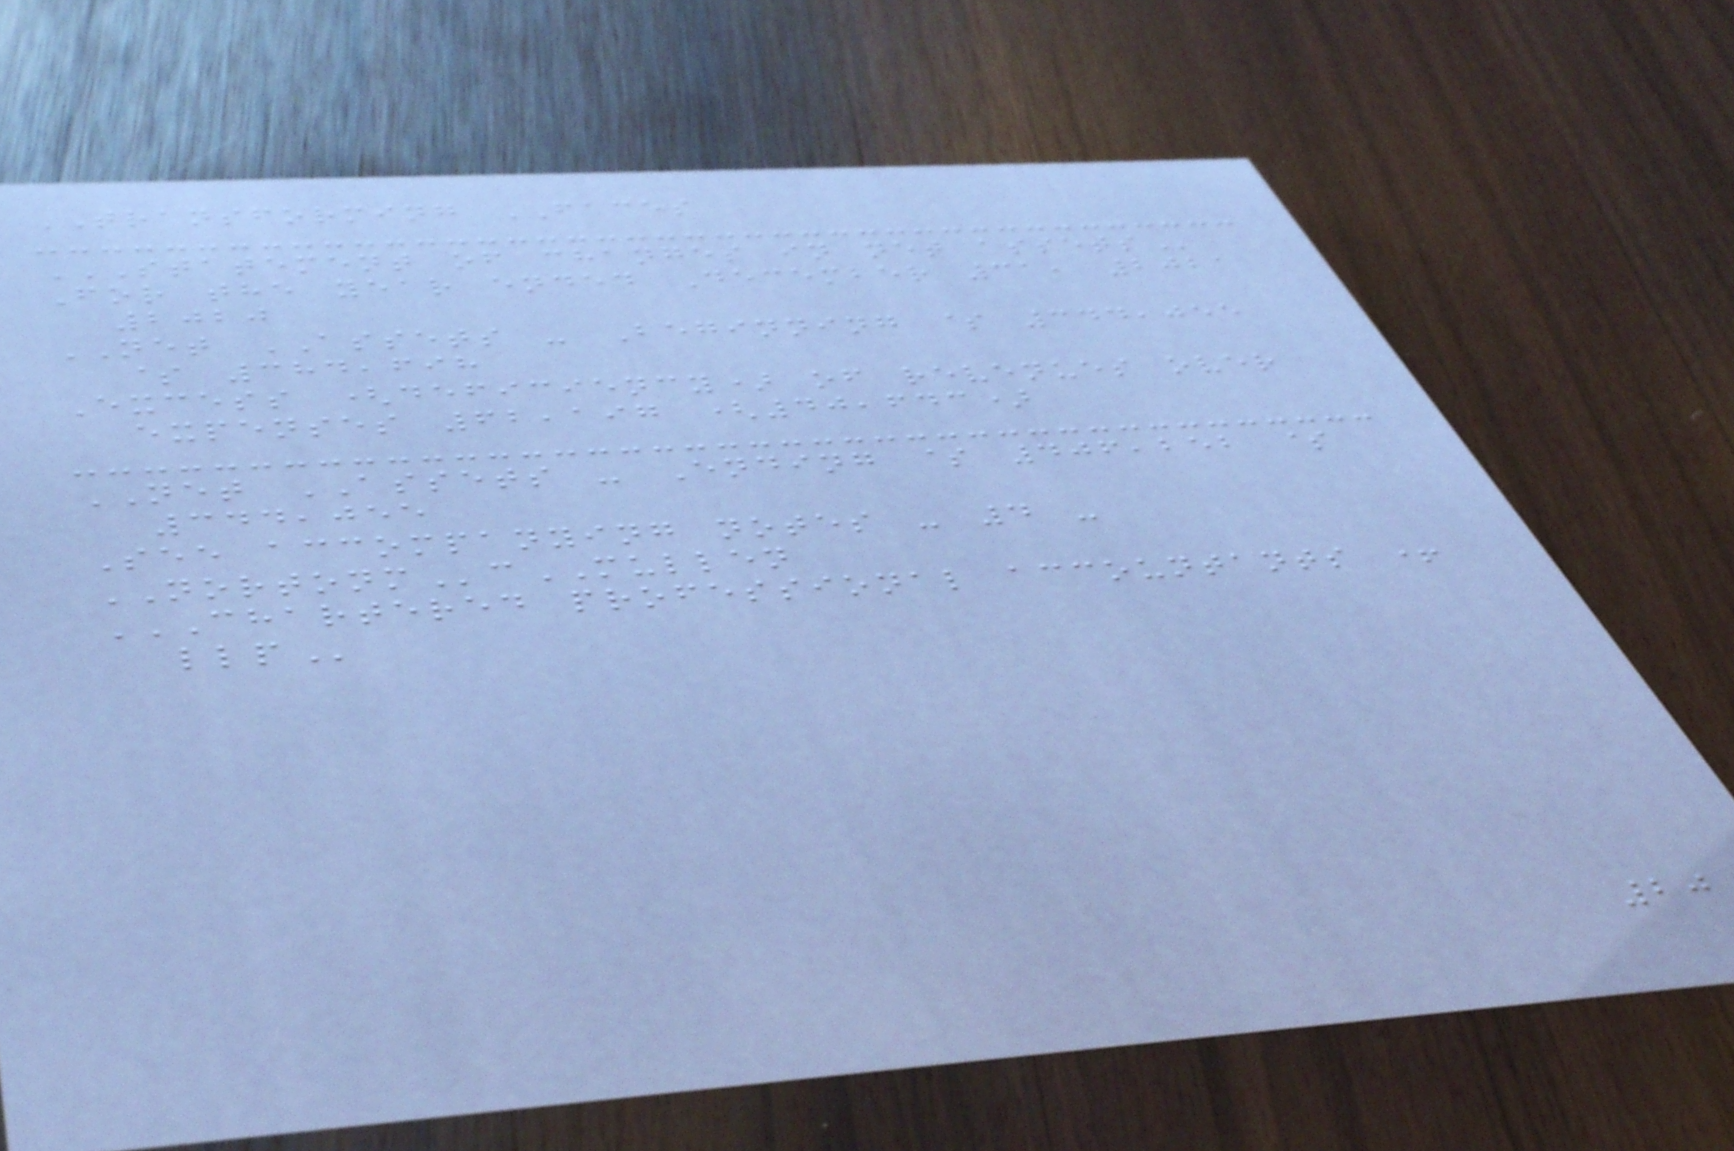TRANSFORMING FACES
STATEMENT OF CHANGES IN NET ASSETS
For the year ended December 31, 2021
2020
NET ASSETS - Beginning $ 344,055
$ 384,698
Excess (deficiency) of revenues over
expenses 62,197 (40,643)
NET ASSETS - Ending $ 406,252 $
344,055
See accompanying notes - 4 -
NORTONMcMULLEN
CHARTERED PROFESSIONAL ACCOUNTANTS +
LLP
20
